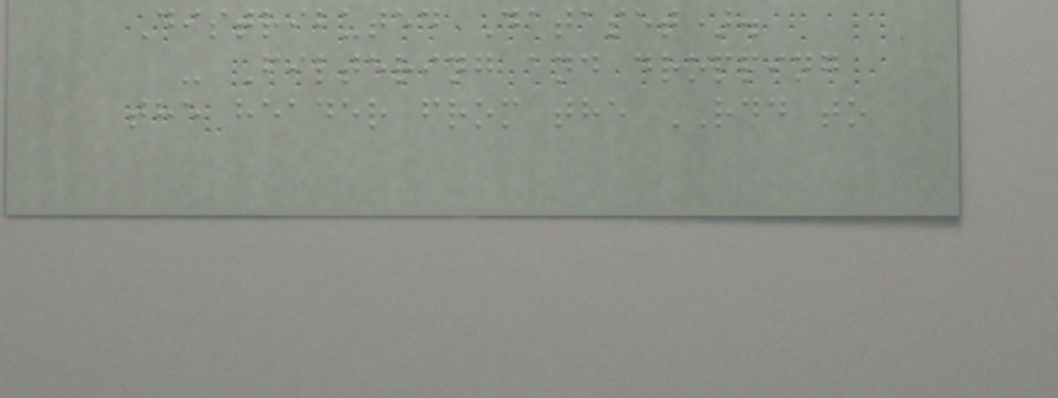Distributed Dataset).
- Filtering and dropping
the header from the RDD to
